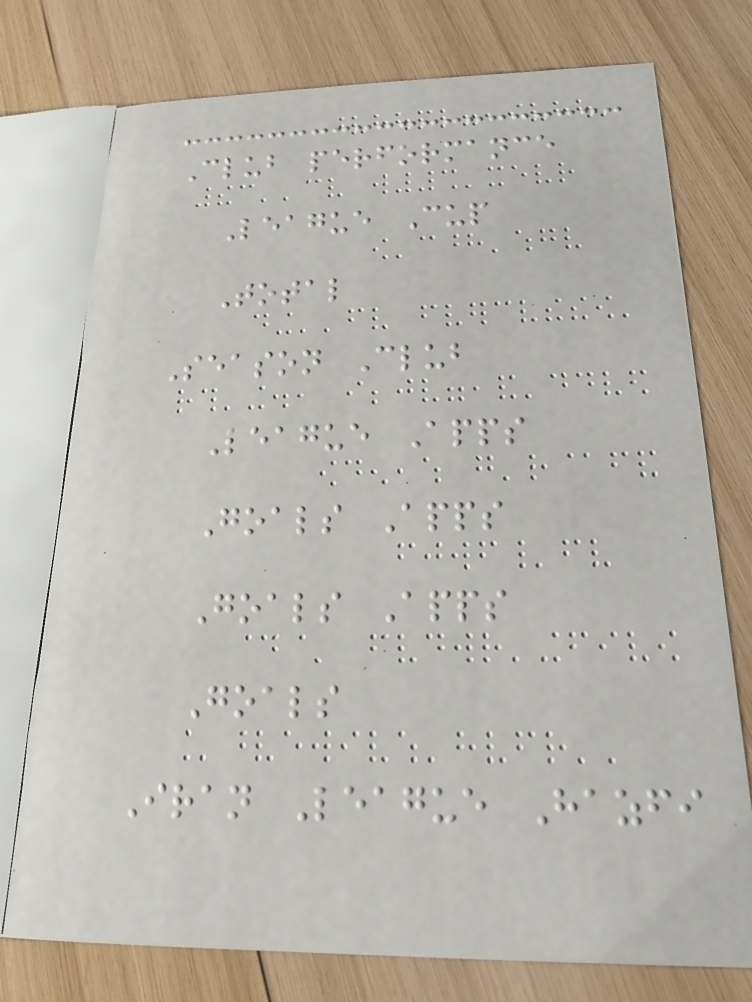Club performance
League Cup
Total
Season Club
League Apps
Goals Apps
Goals Apps
Goals
Iran League Hazfi
